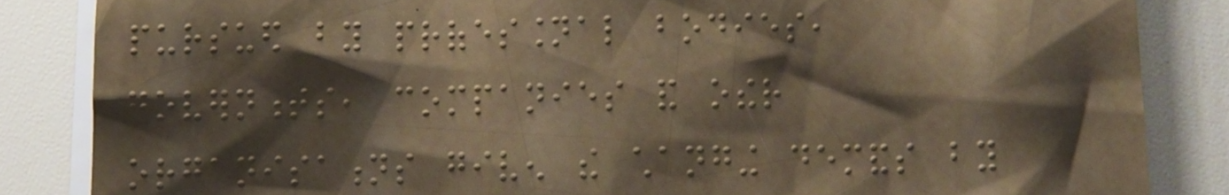pursued by professional bodies,
governments, companies and other
organisations given the changing demands by
